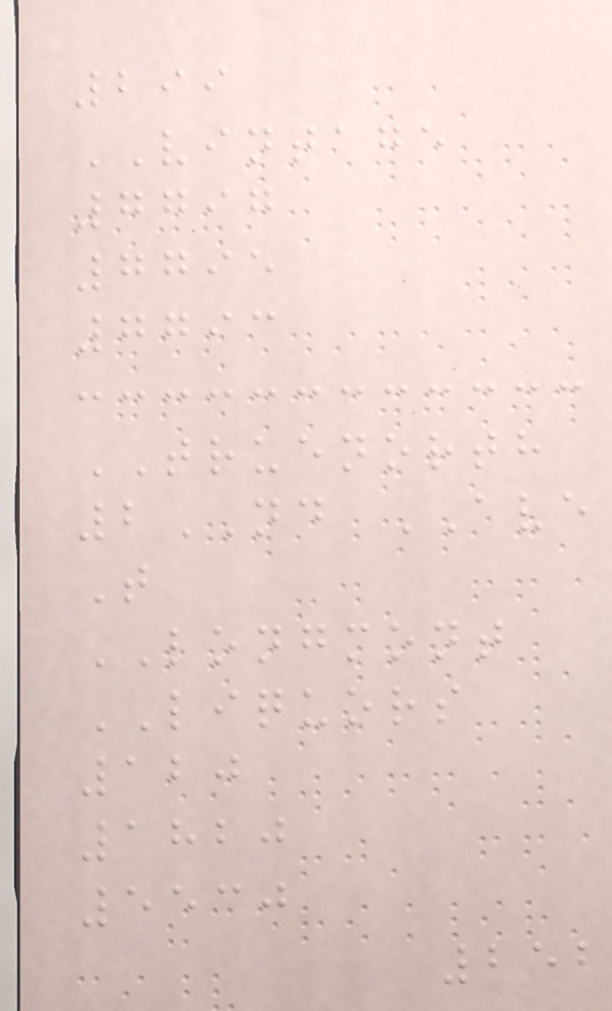299
VINTAGE
7797
7795
7793
TRUENORTH
2ND AVE
T
LONGMONT
LIQUORS
120
1820
5530
252
